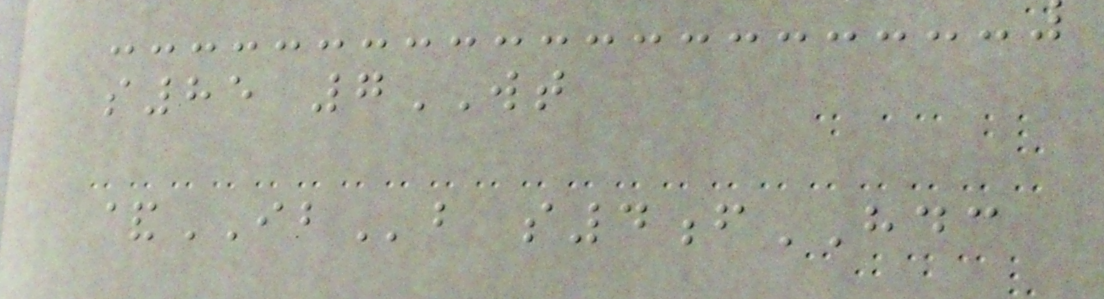s85 7WT
&IBb s4fHDC
